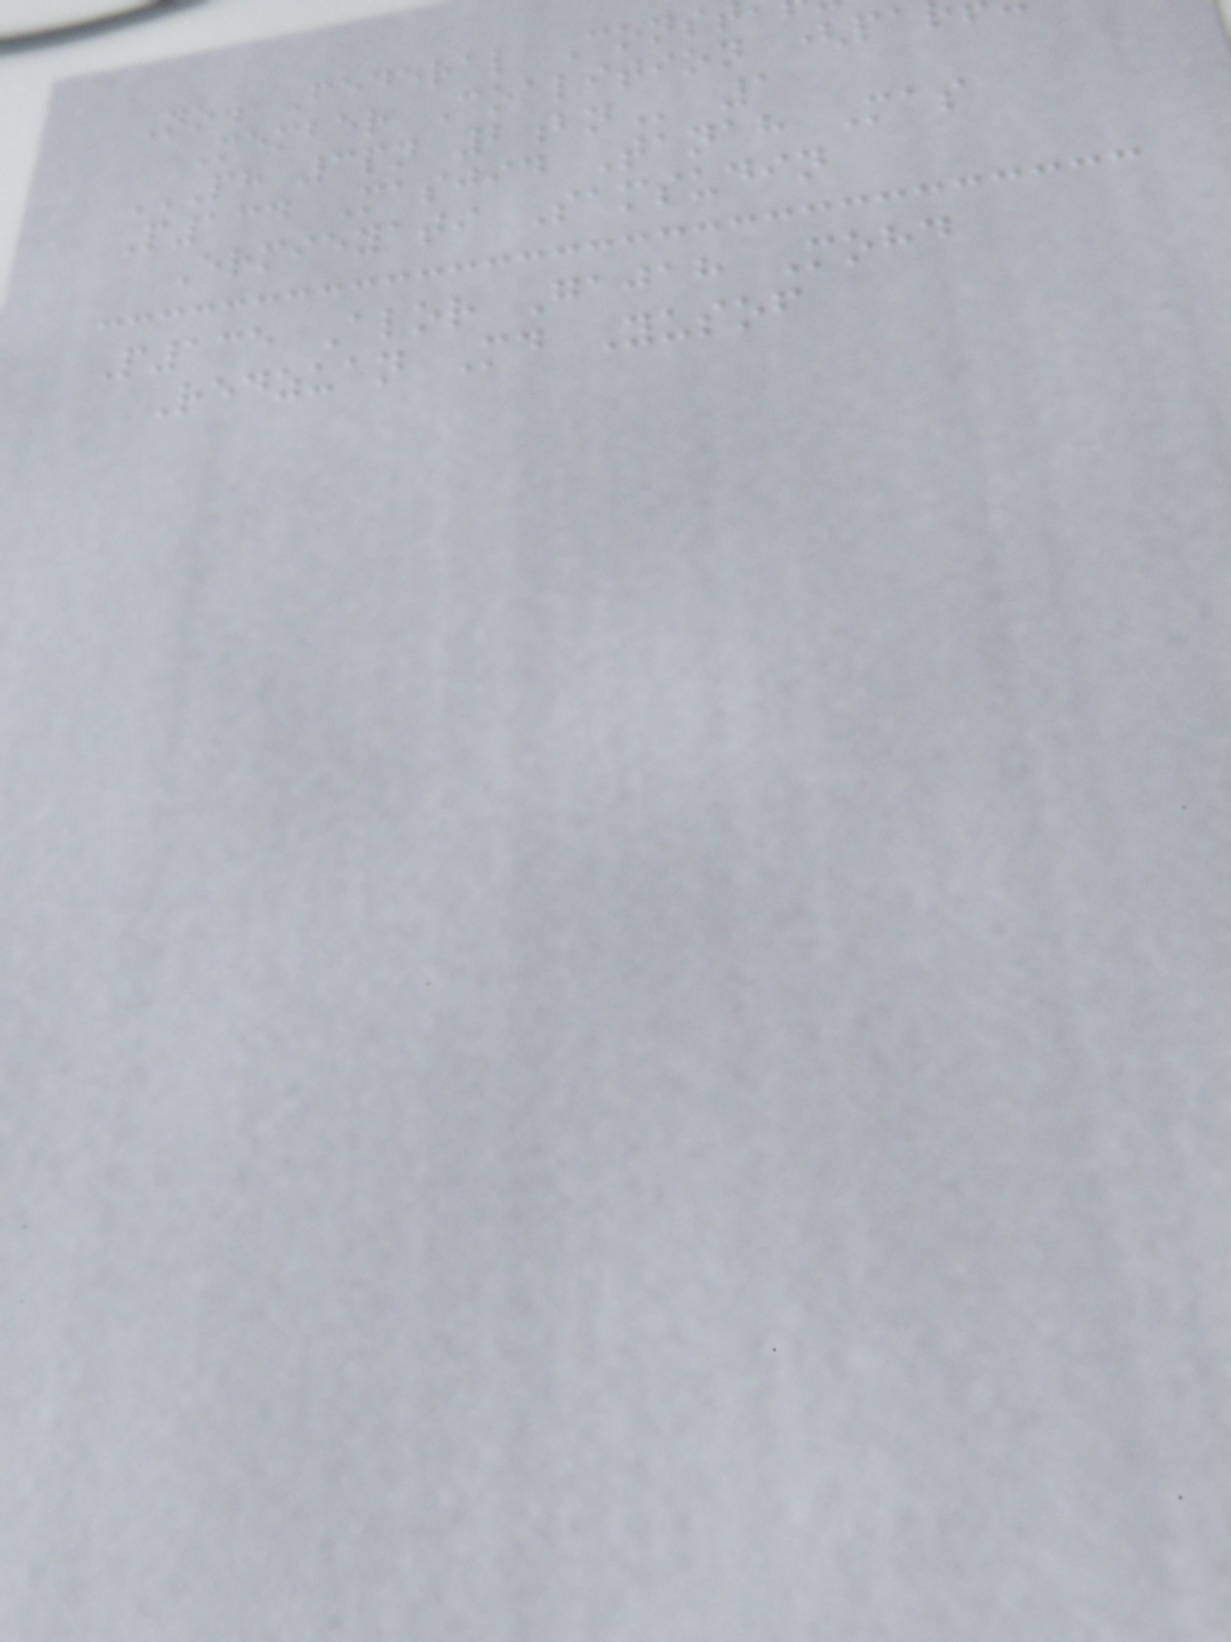No. Federal Cons
Member Coalition (pa
PH 3PN 2BN 1
P134 Masjid Tanah Mas
Ermieyati Samsudin
P135 Alor Gajah Mohd
Redzuan Md Yusof
